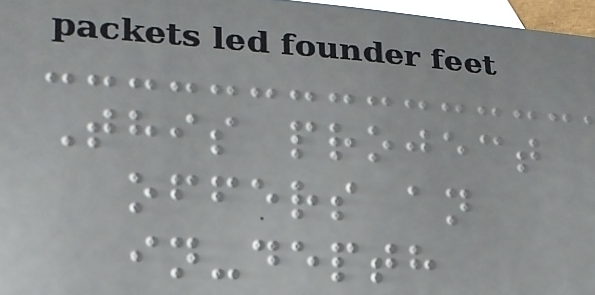This project
offers an
in-depth
